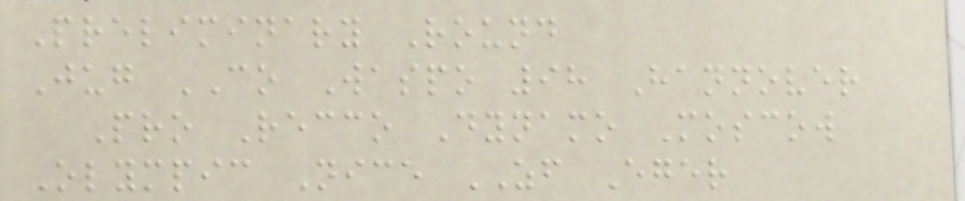Preliminary Round
Jug CO Waspo 98 Hannover
Pro Recco Dynamo Moscow
Olympic Nice ZF Eger
